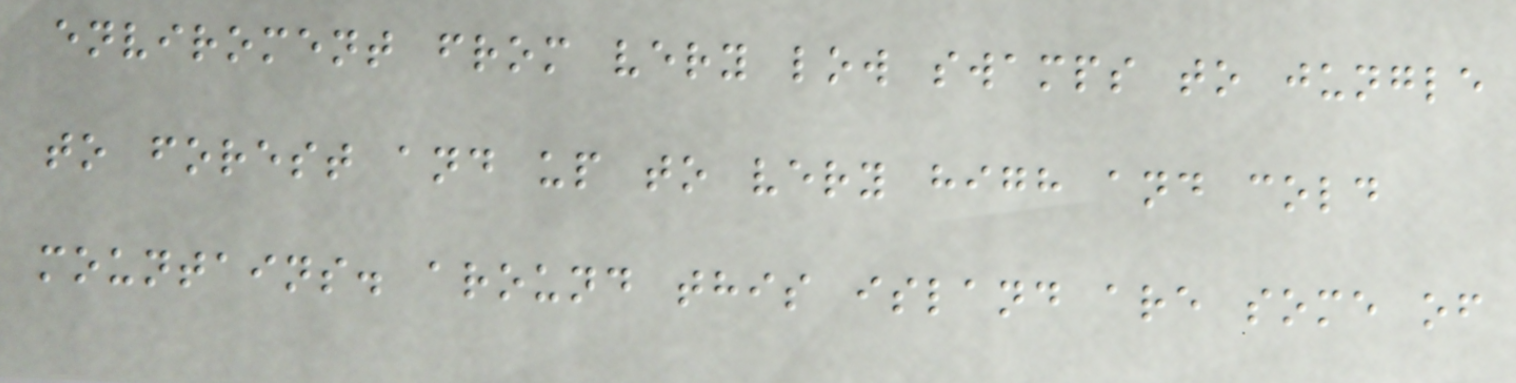enviroment from very low swamps to jungle
to forest and up to very high and cold
mountains. around this island are some of
